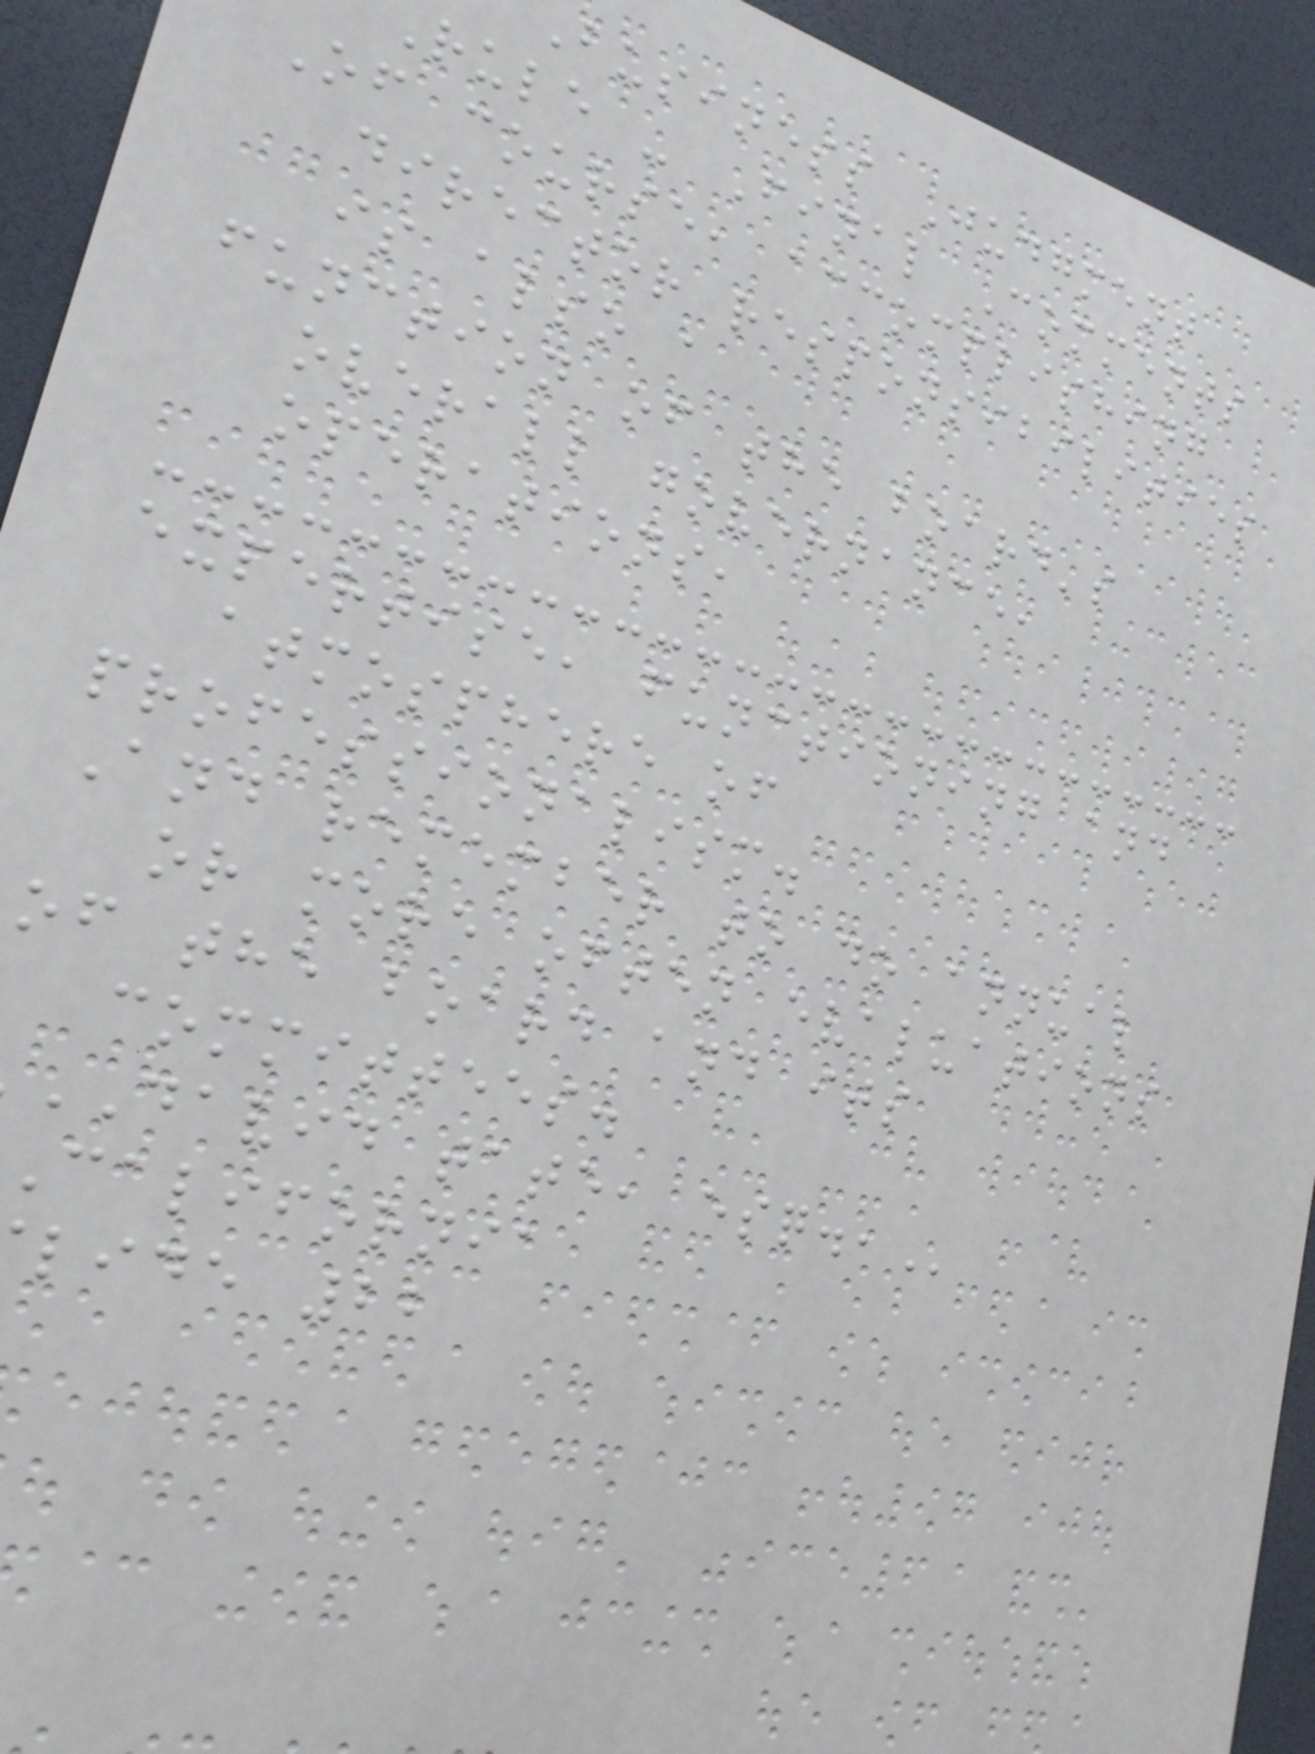business Judgment
rule - Final Comments
Of course, accomplishing
director responsibilities
is also a
function of the board's
overall governance,
operations,
expertise, functioning and
atmosphere of
professionalism.
And remember to do annual
or more often evaluations
of the board and its
committees.
DAVID tate,
california
lide 22
